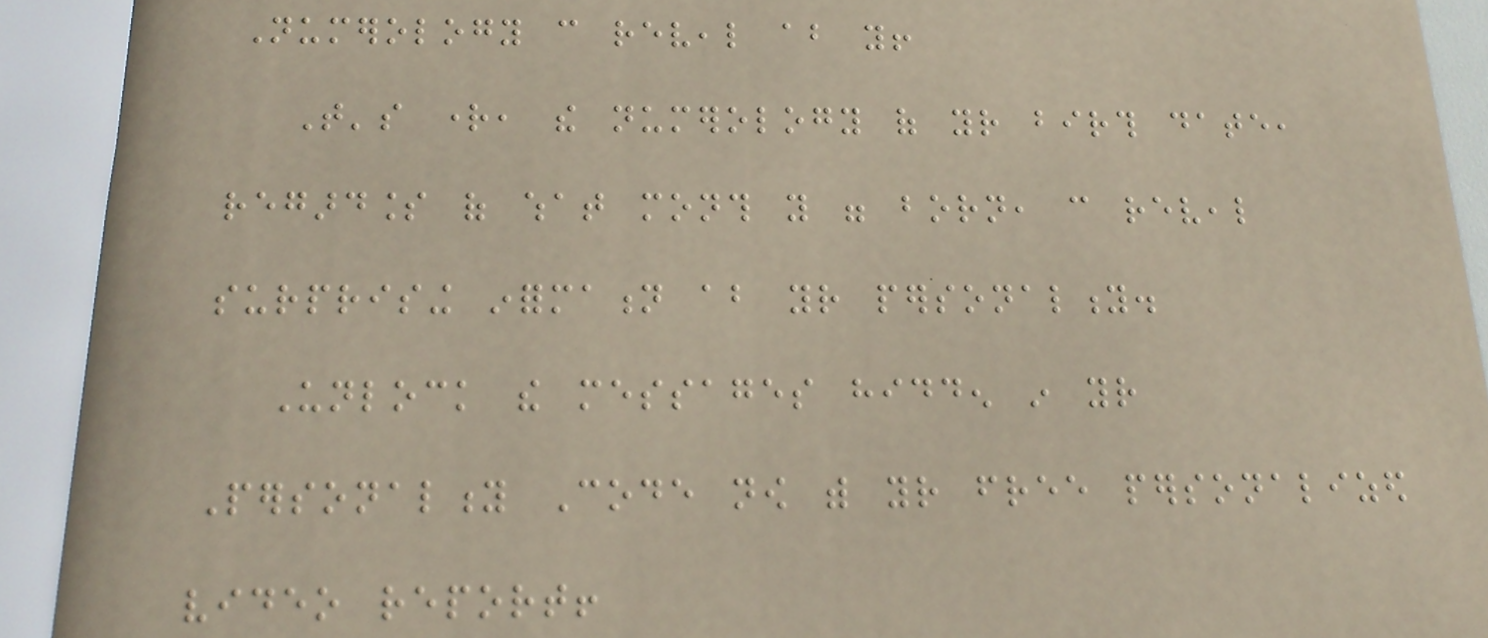Numerology can reveal about you!
That's right, the numerology of your birth date,
regardless of what month you were born, can reveal
surprising information about your personality.
Unlock the messages hidden in your
Personality Code now with your free personalized
video report!
